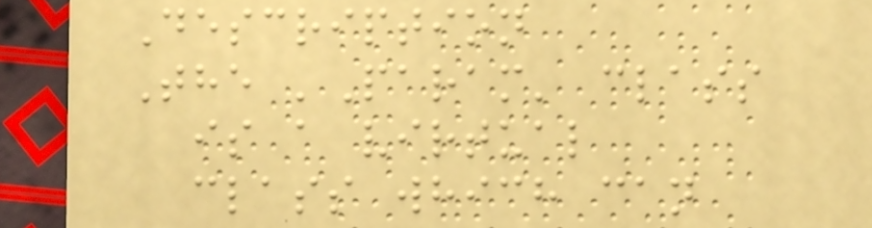Description
The 'Param' class
is a virtual
class which can
